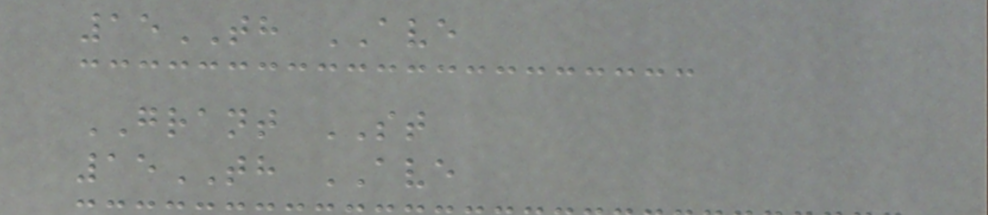15TH AVE
GRANT ST
15TH AVE
